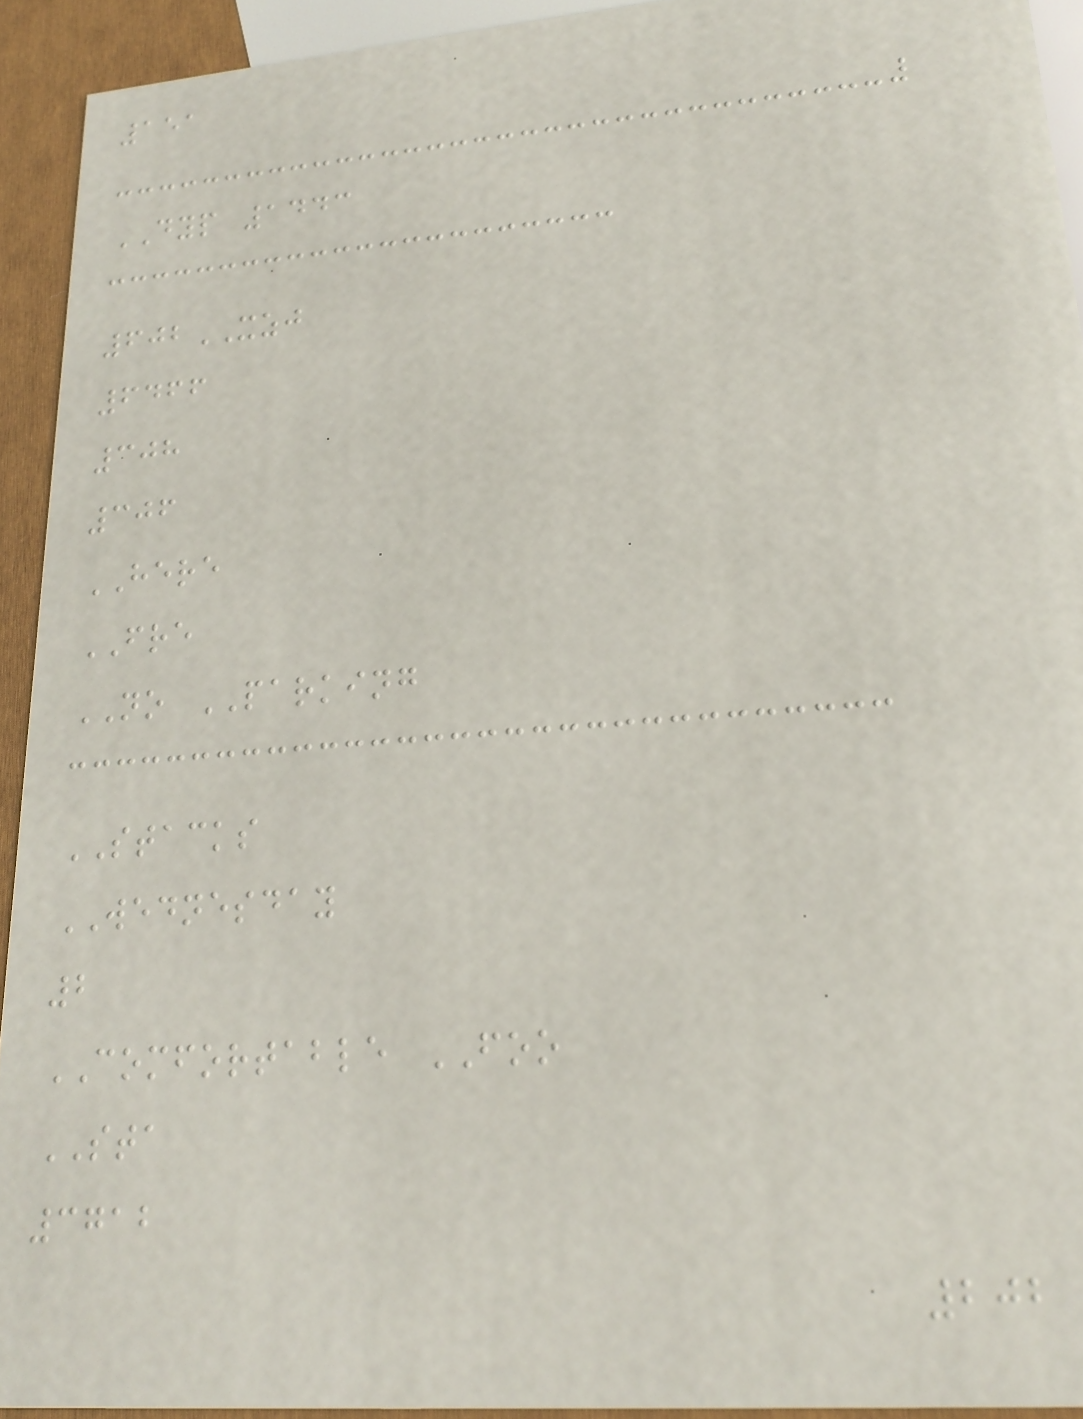151
DYP 1443
602XZJ
6466
308
306
HERE
FRE
NO PARKING
STACKS
WEDNESDAY
2
COMFORTABLE FOO
STA
3712
202
